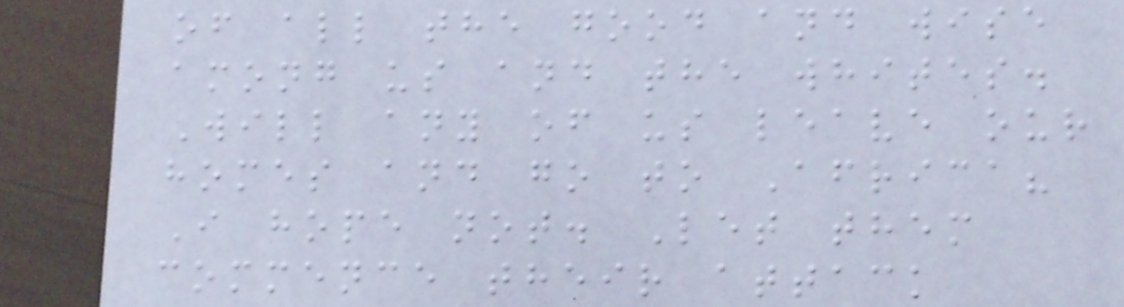of all the good and wise
among us and the whites.
Will any of us leave our
homes and go to Africa?
I hope not. Let them
commence their attack
